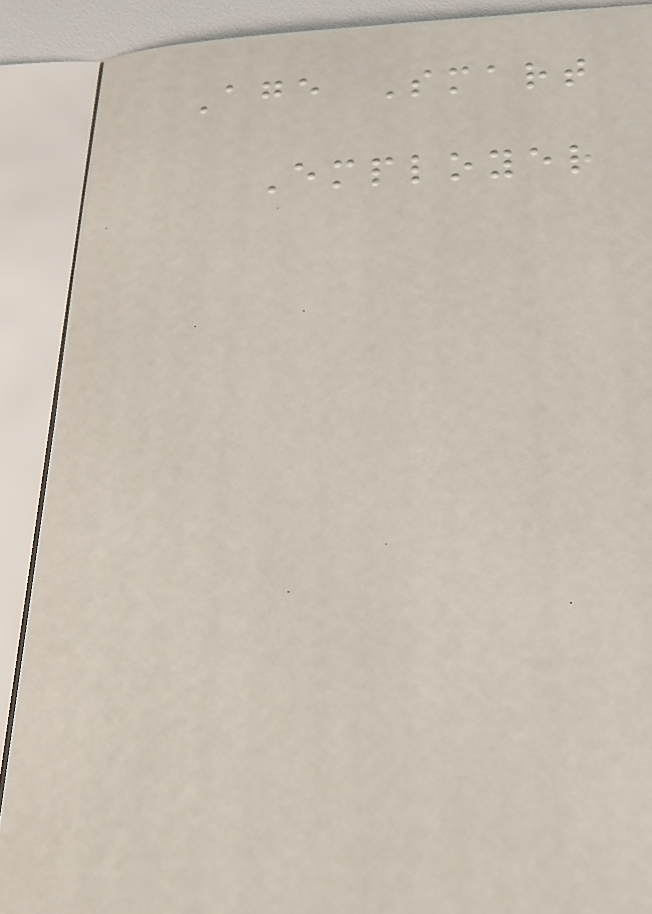Age Smart
Employer
